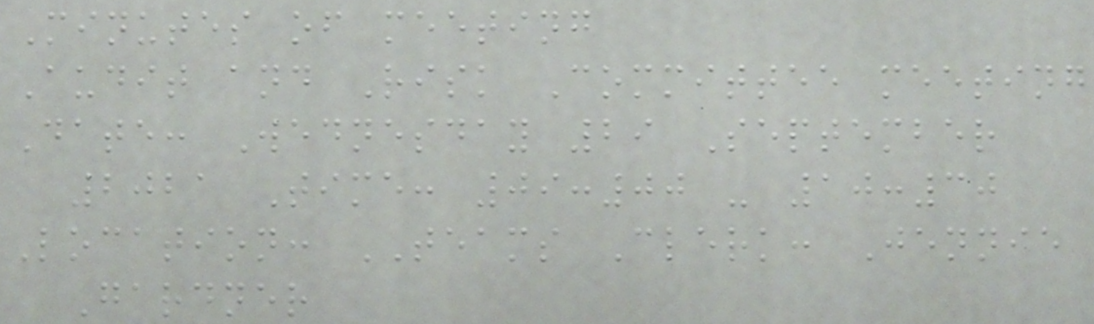Minutes of meeting
Audit and Risk Committee meeting
Date: Wednesday 29 September
2021 Time: 09:00 - 10:30
Location: TEAMS Clerk: Jennie
Gardner
